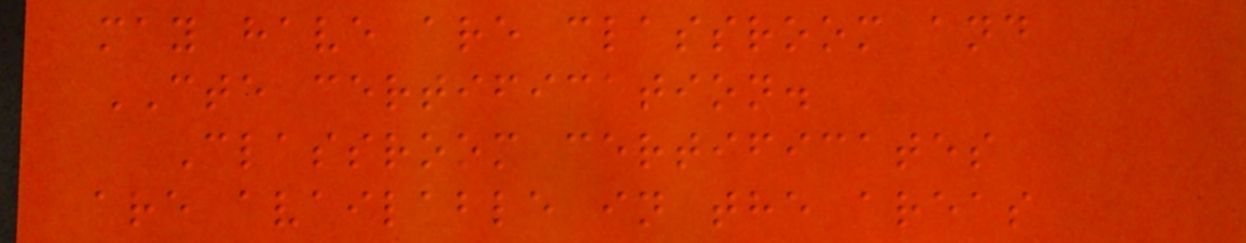may have are classroom and
CTE certification.
Classroom certificates
are available in the areas
